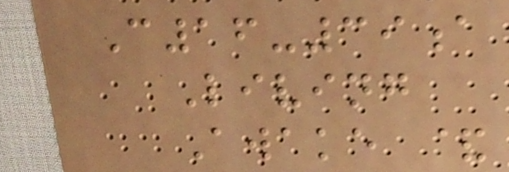C16-39a
Living
Awake &
